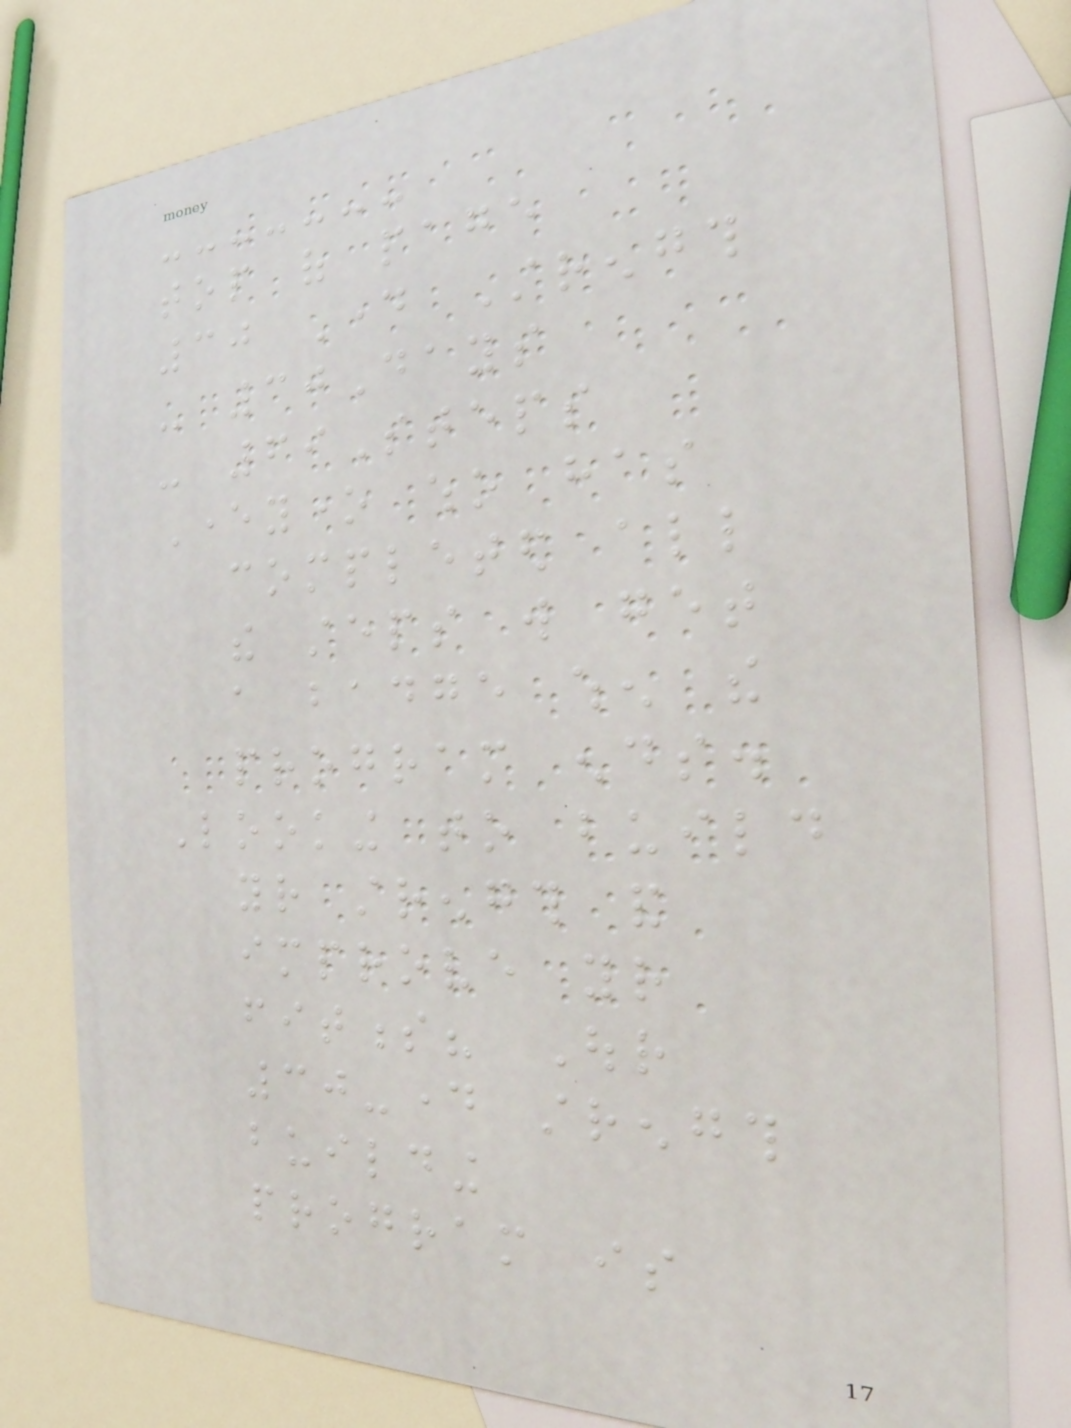top of page
30 Day Strength
- 30Days
- 69Steps
Everyone who has
completed all
the steps will get
a badge when the
program ends.
Looking to build
your strength and
improve your
fitness? Our
30-day strength
building
program is
